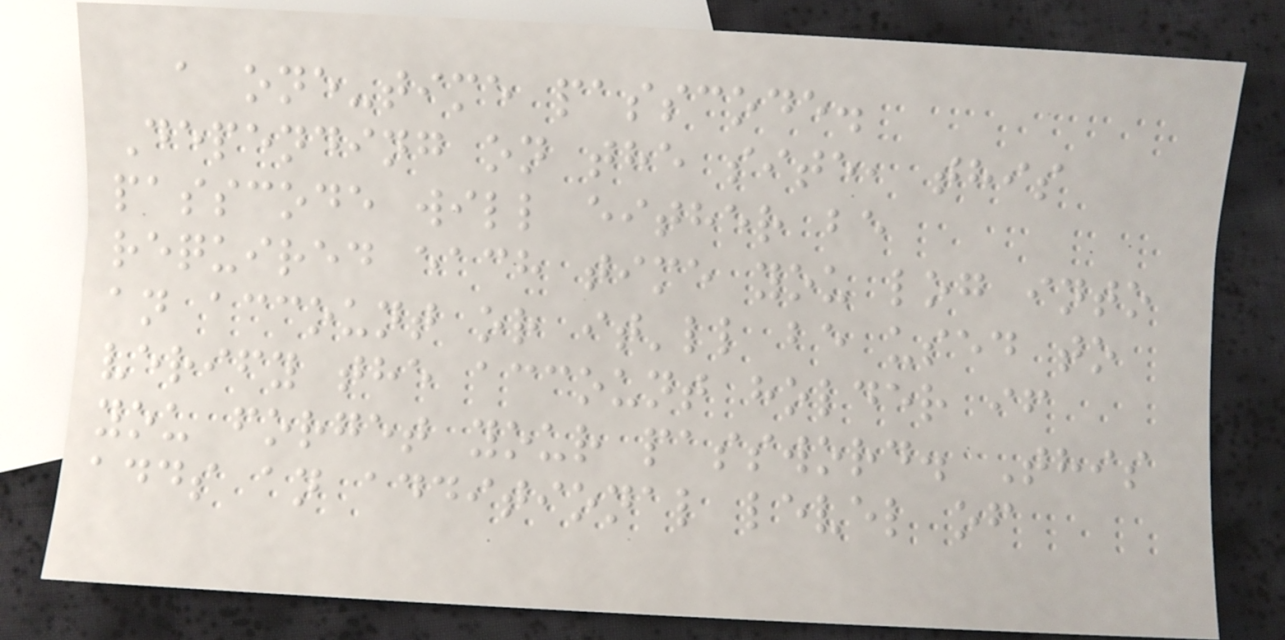a one-time passcode.
Depending on the site, this
passcode will either be
required each time you log into
an account or it'll be used to
verify the account holder if
you forget your password. This
adds an additional level of
